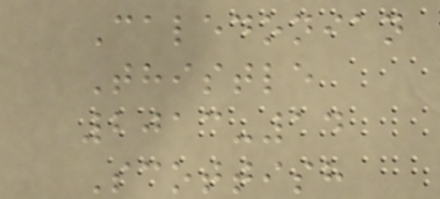Caledonian
Thistle
2013-14
Scottish
